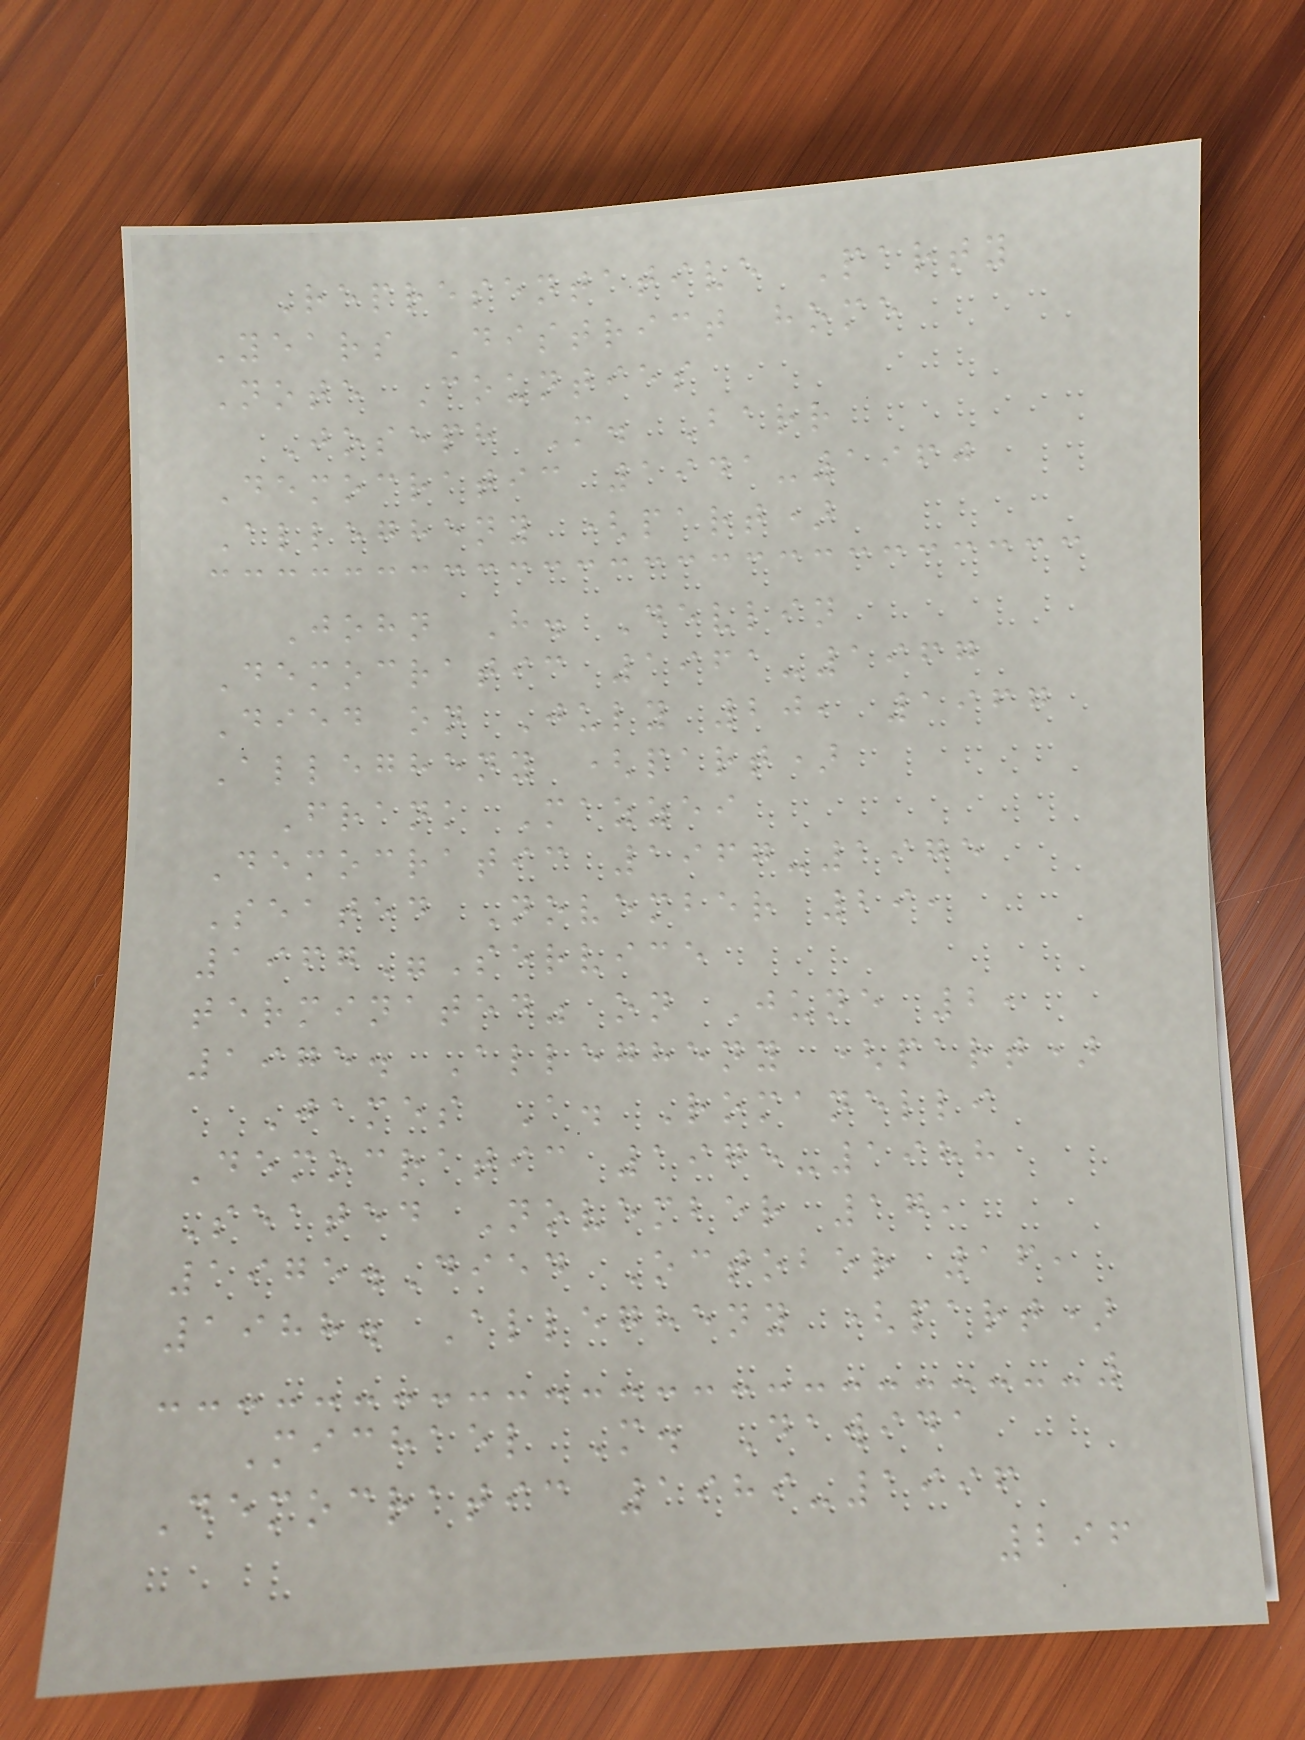Representative Party
Years District home
Note Counties
Joseph M. Barr
Democratic 1941-1960
Allegheny (part)
John H. Devlin
Democratic 1961-1967
Died on July 20, 1967
Allegheny (part)
Frank Mazzei
Democratic 1967-1975
Seated November 29,
1967"Service
terminated" on June 2,
1975. Allegheny (part)
James A. Romanelli
Democratic 1975-1988
Seated November 17,
1975.Died October 16,
1988. Allegheny (part)
Michael M. Dawida
Democratic 1989-1996
296
